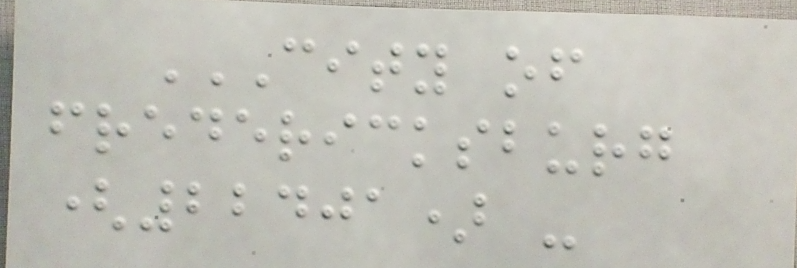CITY OF
FREDERICKSBURG
(22401) -
